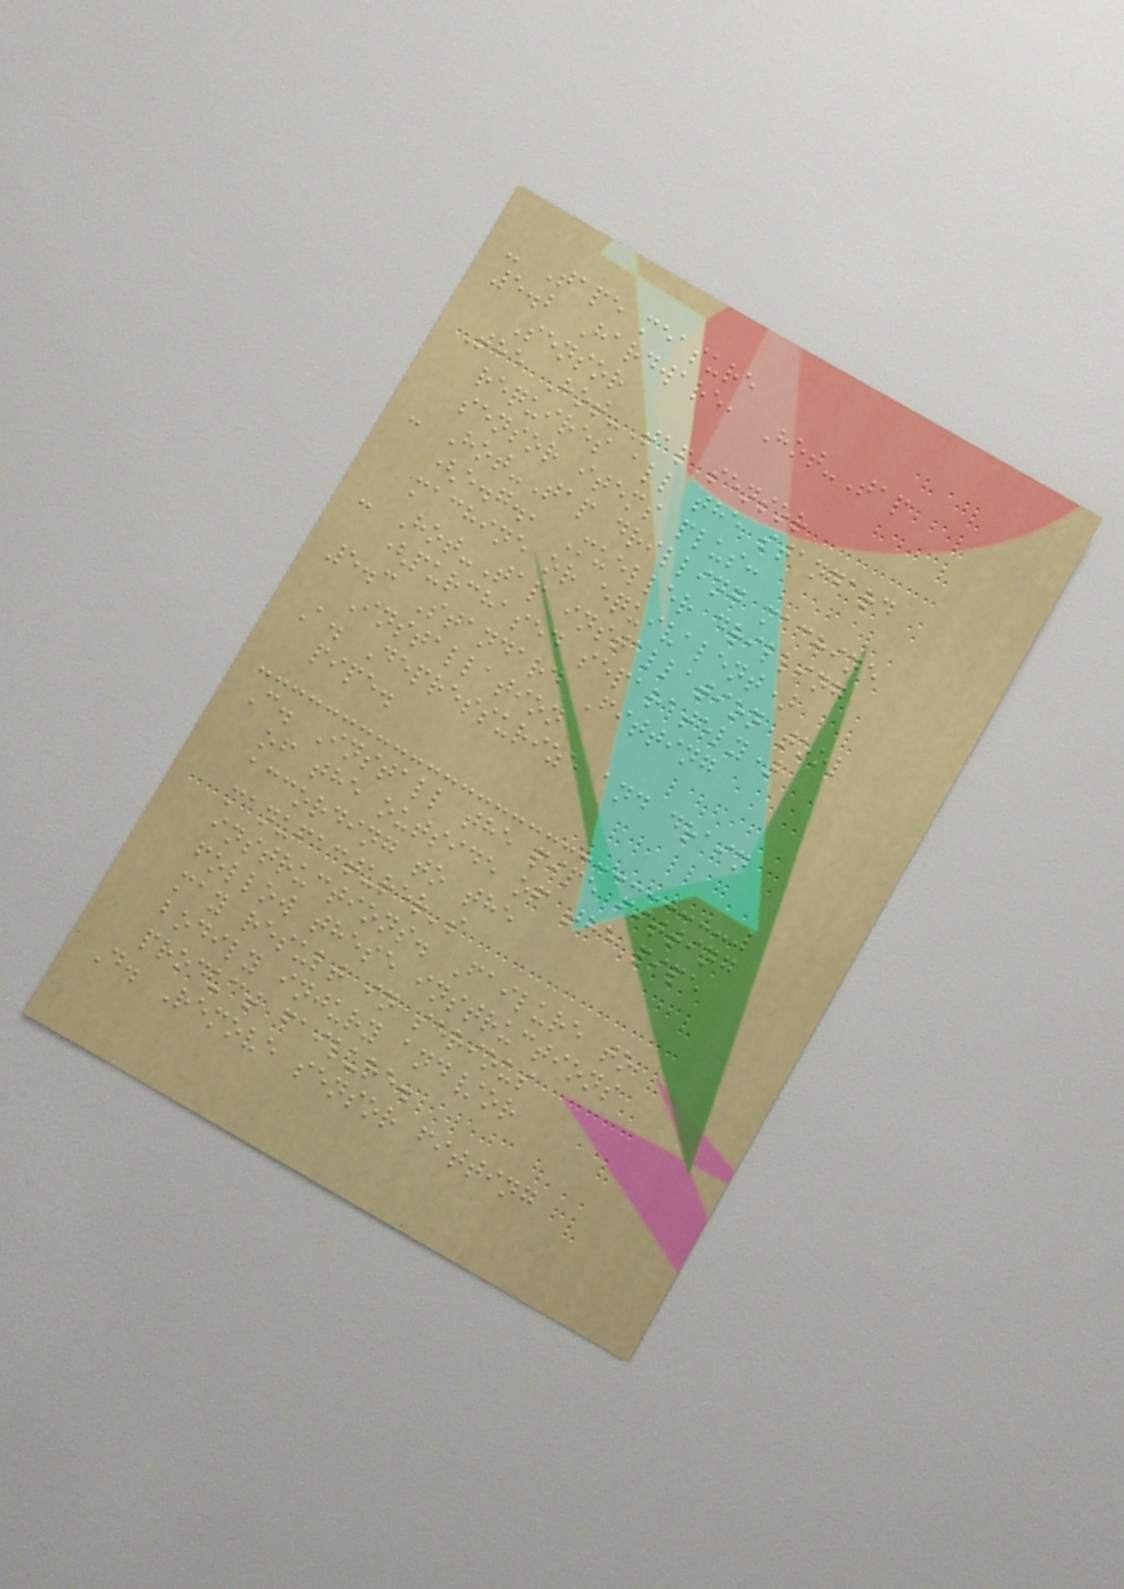- Tape measure
5.2 Hardware, Hot-Tap
Sensor
The Hot-Tap sensor
requires all the standard
sensor items plus:
- Hot-Tap drilling machine
(e.g., Mueller drilling
machine or equivalent)
- Hot-Tap installation tool
(purchased separately)
5.3 Standard Fitting
Installation
A. Depressurize and drain
pipe.
C. Install the pipe fitting
of the outside of the pipe
according to the
manufacturer's
instructions. Failure to
follow these instructions
may result in serious
bodily injury and/or
product failure.
D. Remove sensor fitting
